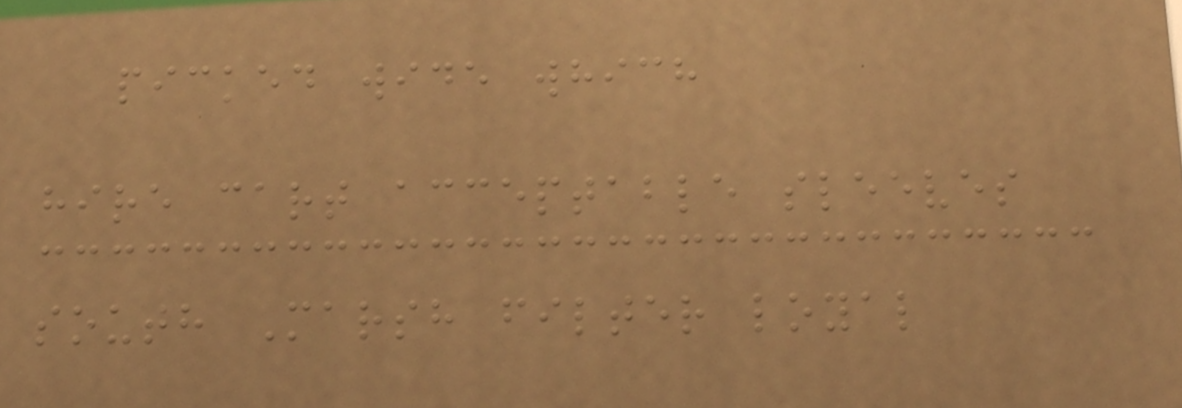picked wide which
hire cart acceptable sleeves
south Marsh filter loyal
